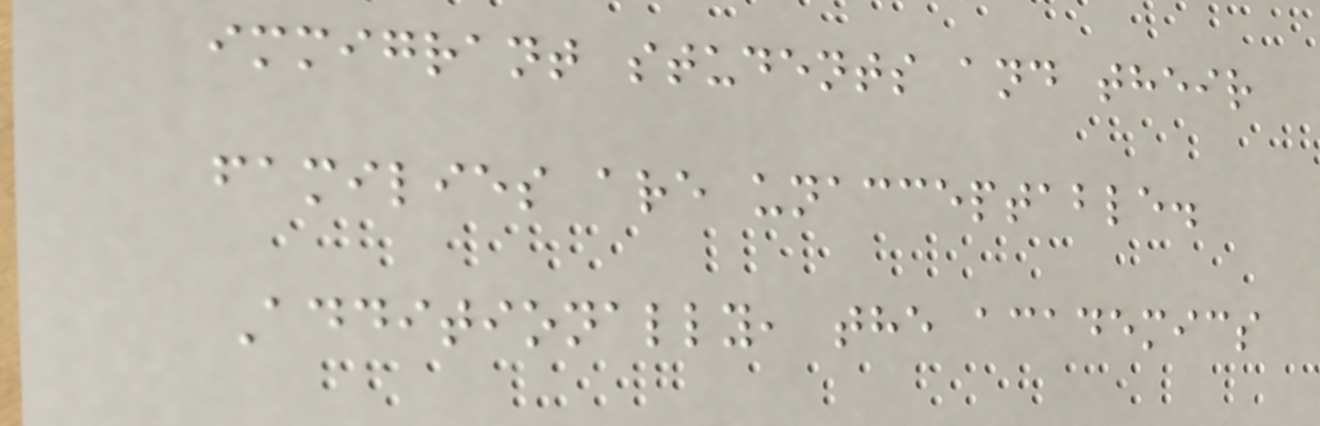immigrant students and their
families are unacceptable.
Additionally, the academics
